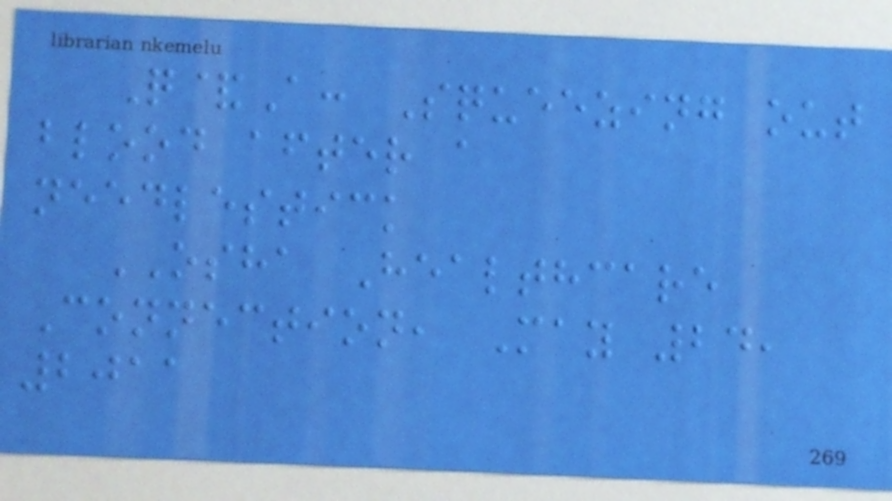Q&A: Squeezing out
blood after a
needlestick
OSHA Healthcare
Connection, May 24,
2011
